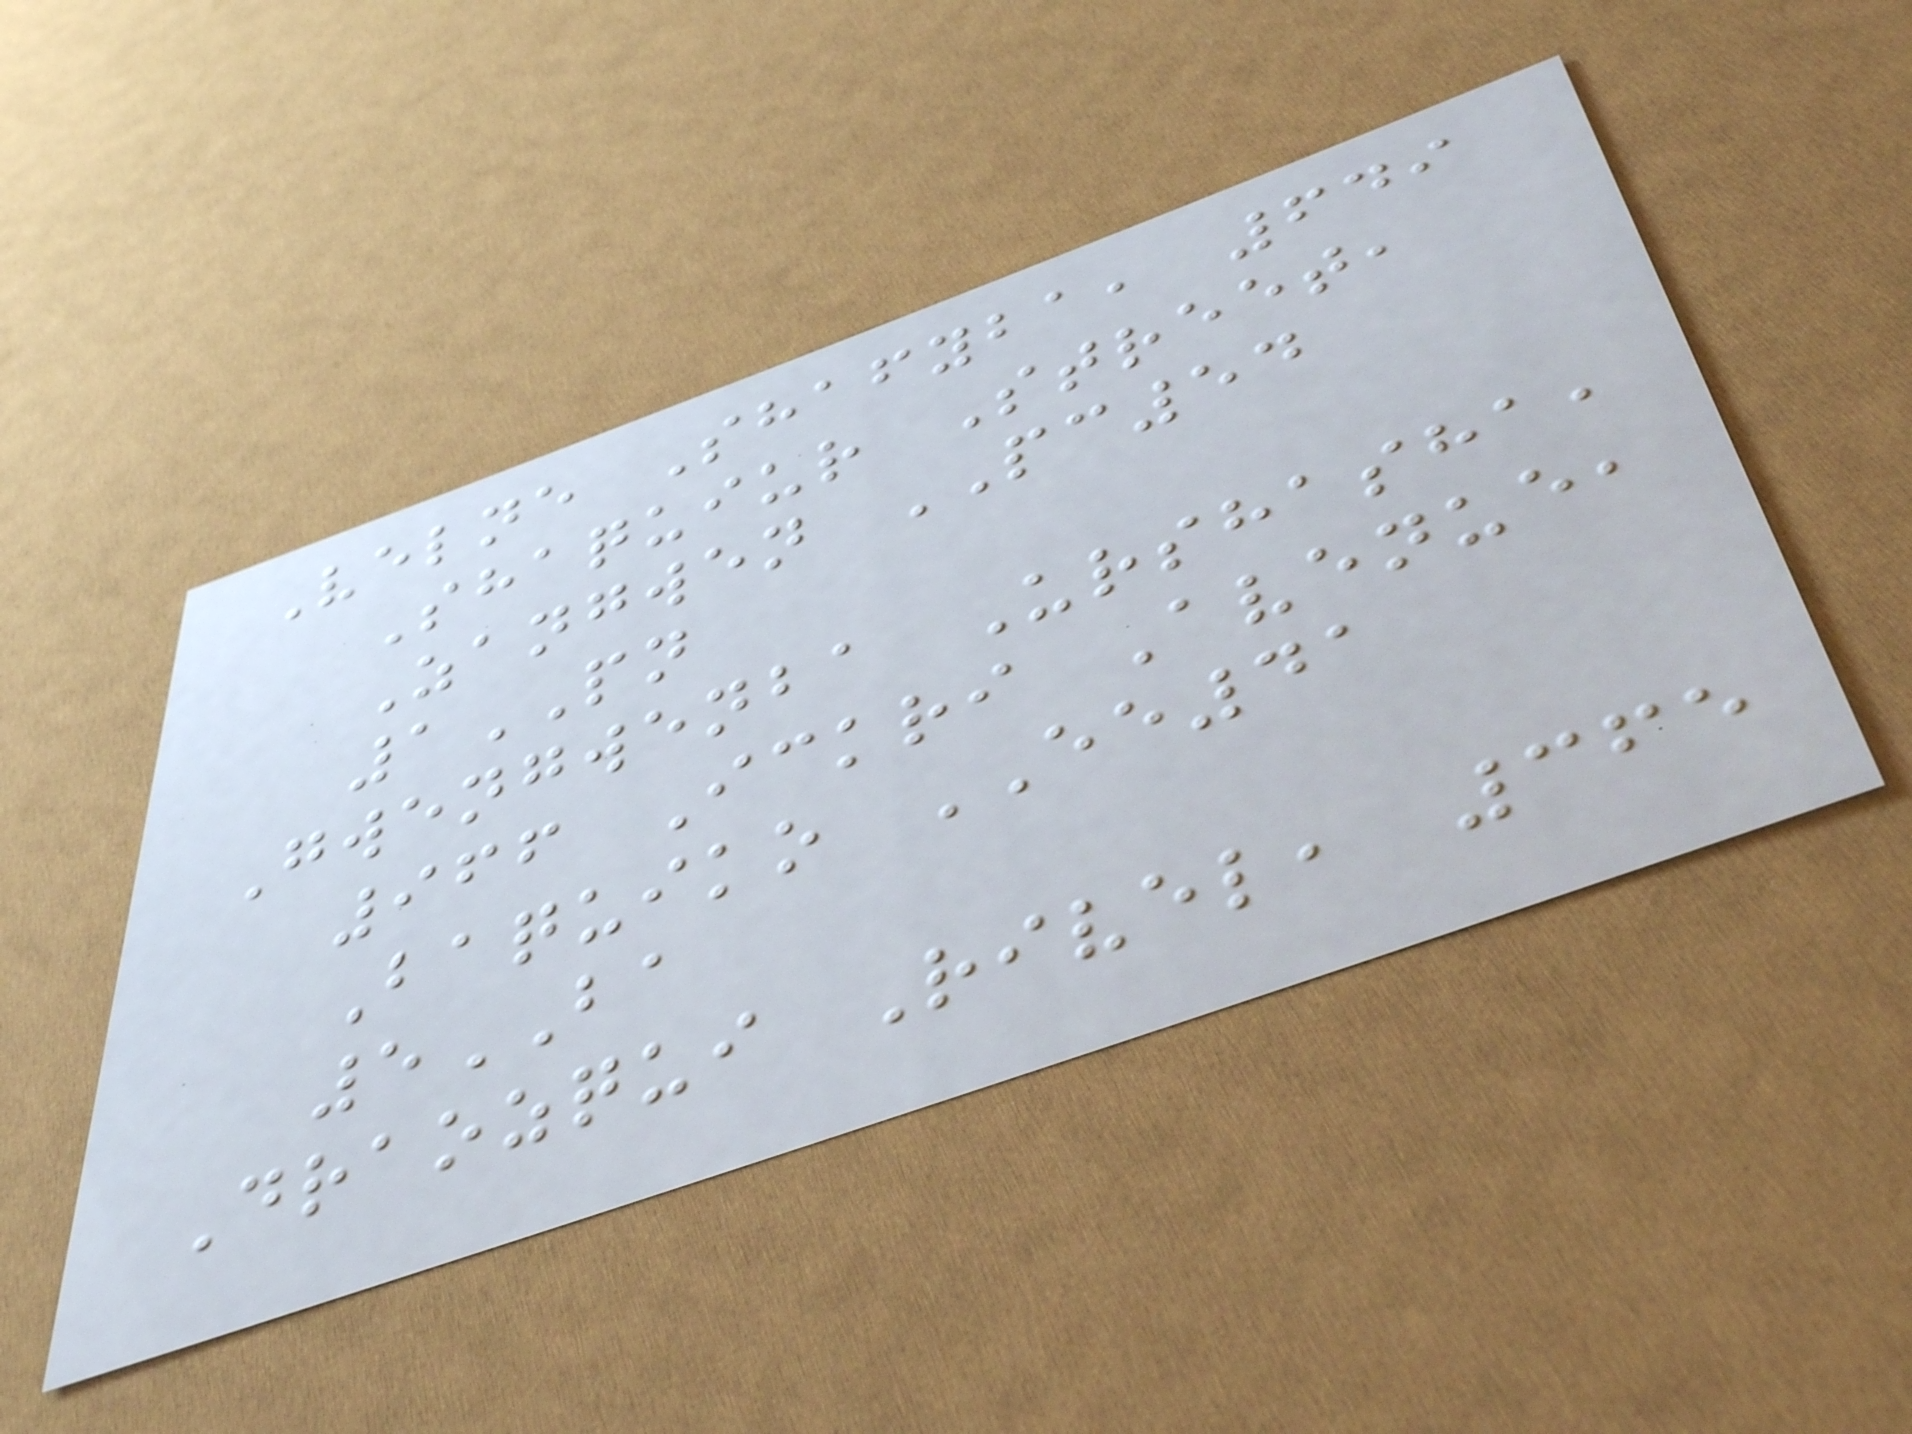Velne Shafyba, 649
Shaquiur Street,
Zangwen PC54
1PN
Gwengwenba Urshasha,
966 Ickri Avenue,
Baquiko EE41
5BA
Draozqui Rivel, 365
